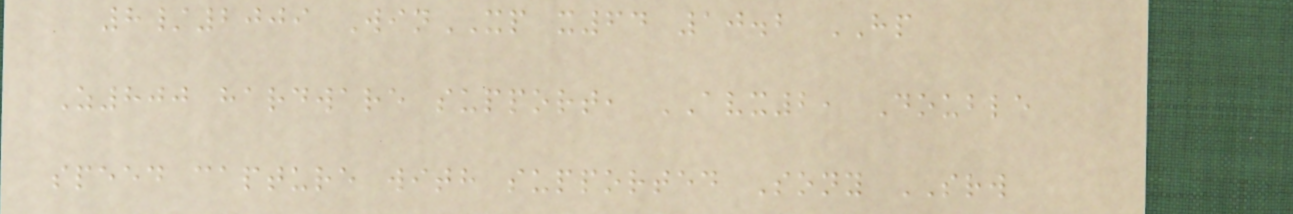8/2009 WinXP x64 10.2 HP
Z800 hardware support, AVX2, Double
speed capture with supported Sony SRW
